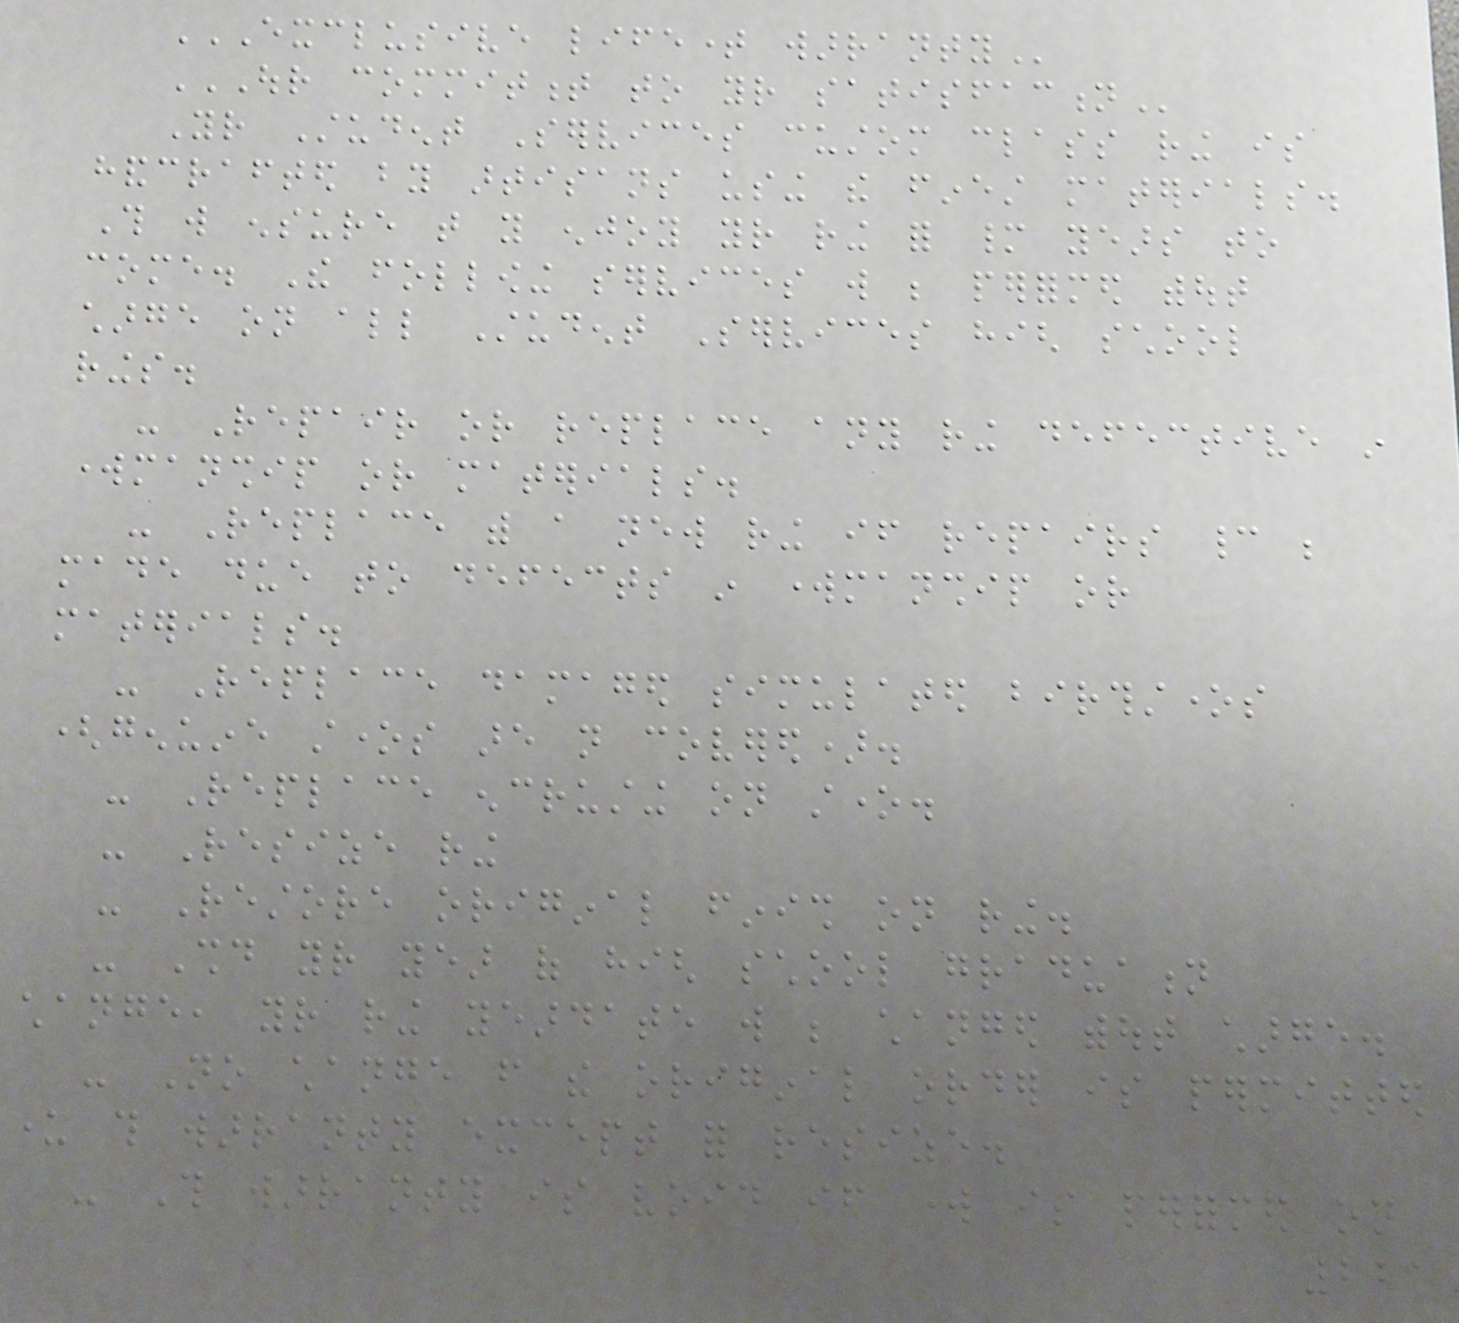EXCLUSIVE LIFETIME WARRANTY
OUR COMMITMENT TO YOUR SATISFACTION
Your Student Services custom class ring is
handcrafted by artisans using the finest materials.
This will ensure that you enjoy your ring for many years to
come. The following services will be performed without
charge on all Student Services high school
rings.
- Repair or replace any ring defective in
workmanship or materials.
- Replace with a new ring if repairs cannot be
made due to defects in workmanship or
materials.
- Replace damaged simulated birthstones
(genuine stones are not covered).
- Replace encrusting on stone.
- Resize ring
- Restore original finish on ring.
- Should your year of high school graduation
change, your ring yeardate will be changed without charge.
- No change from the original order is permitted
under this warranty except for resize.
- This warranty is void if work is performed on
221
